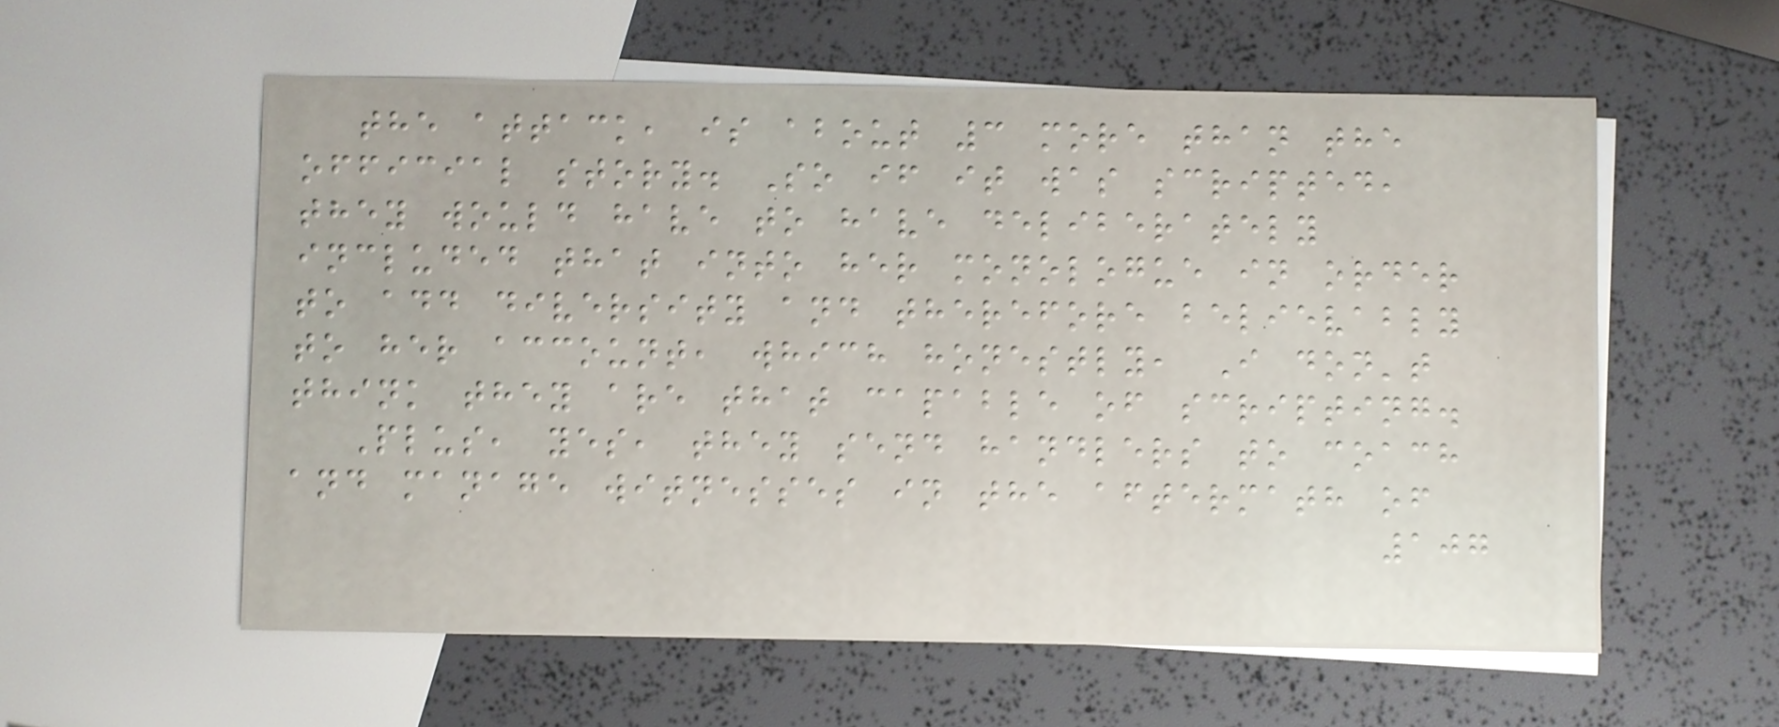the attack, is about 3 more than the
official story. So if it was scripted,
they would have to have deliberately
included that into her monologue in order
to add diversity and therefore believably
to her account, which honestly, I don't
think they are that capable of scripting.
Plus, yes, they send handlers to coach
and manage witnesses in the aftermath of
107
